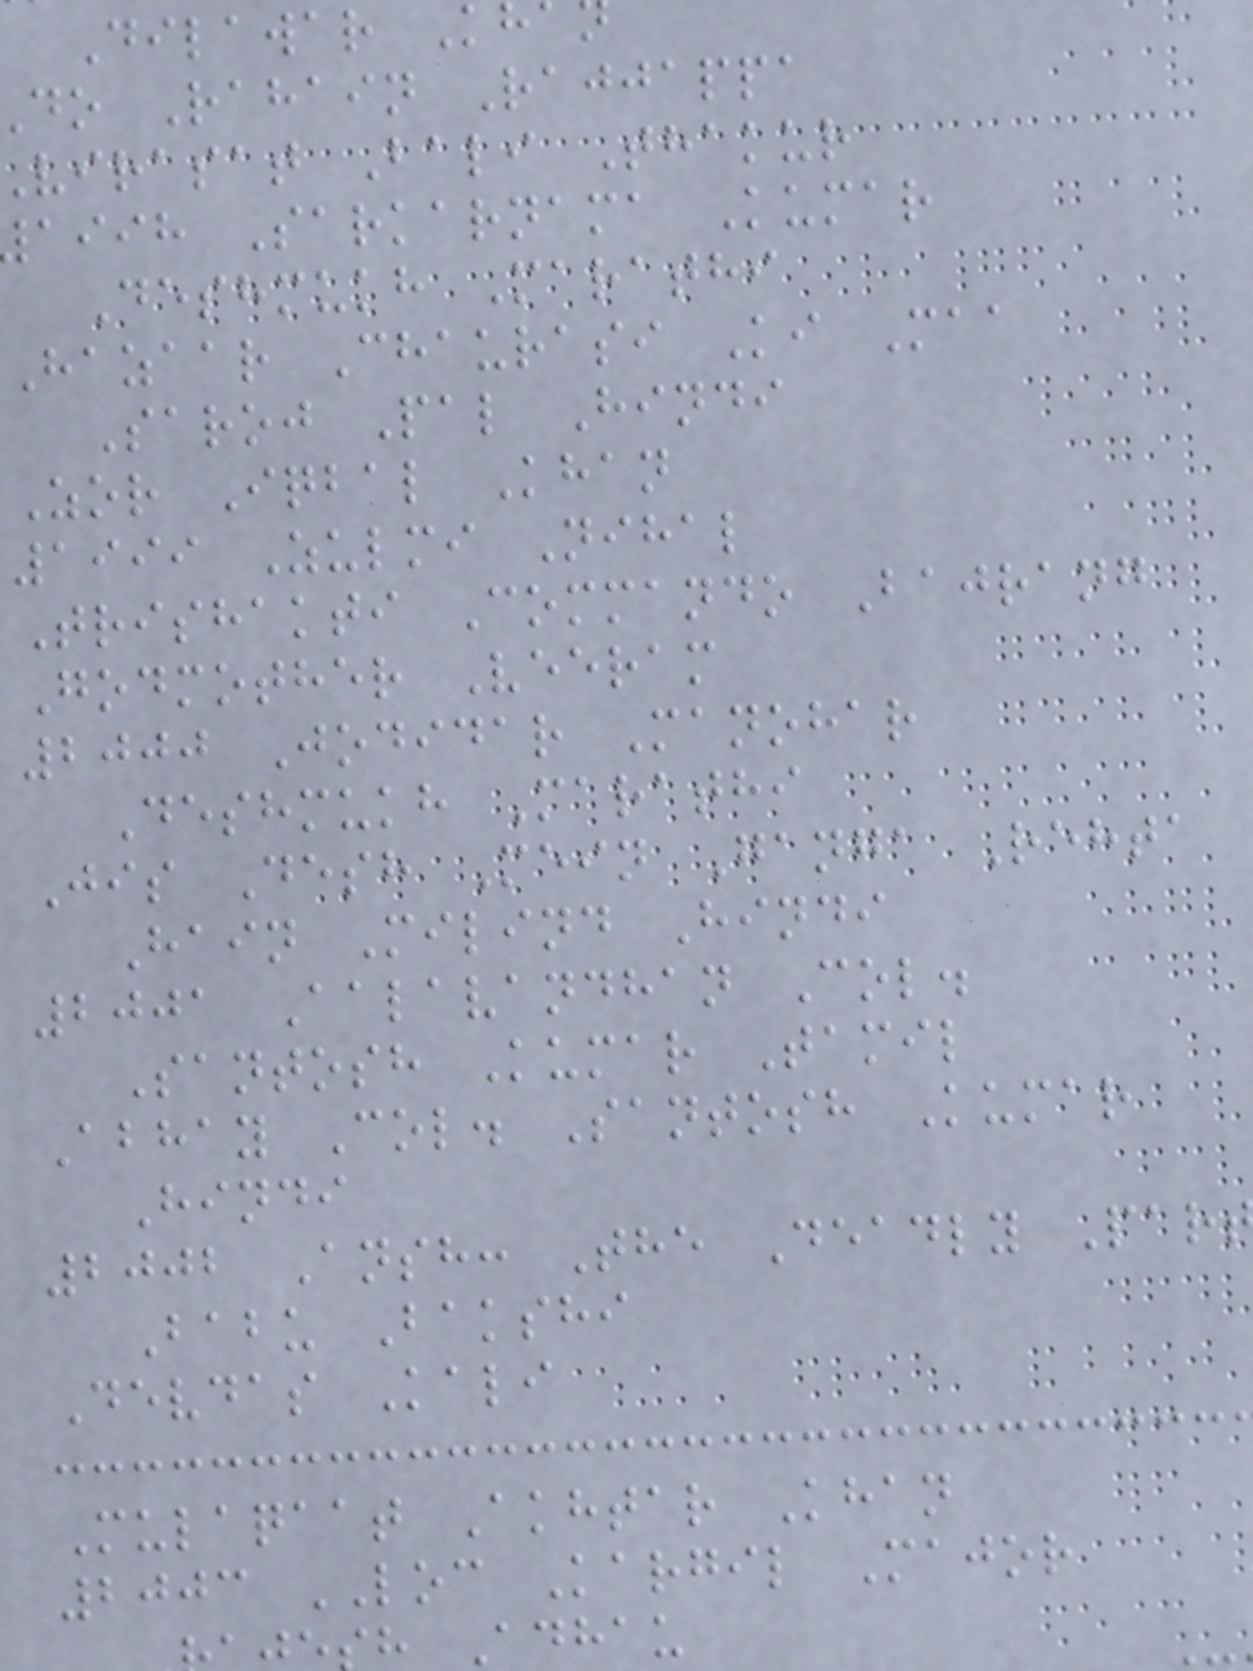Dilawar K
do Rahain Rajjappa
virasat Bali Thakur
aiih Sarkarnama Kumar
Deshmukh Marathi
Hazaar Chaurasi Ki Maa
Saroj Pal Hindi
Zor Iqbal Khan
1999 Zulmi Nihal
Trishakti Commando Bajrang
Godmother Veeram
2000 Jodidar Manohar
Deshmukh Marathi
Jis Desh Mein Ganga Rehta
Hain Milind Hindi
2001 Aalavandhan Col.
Santosh Kumar Tamil
Abhay Col. Santosh Kumar
Hindi
2002 Ansh: The Deadly Par
Babu Bakshi
Devdas Kali
Mulaqaat Akhtar Khan
2003 LOC Kargil Major
Adhau
